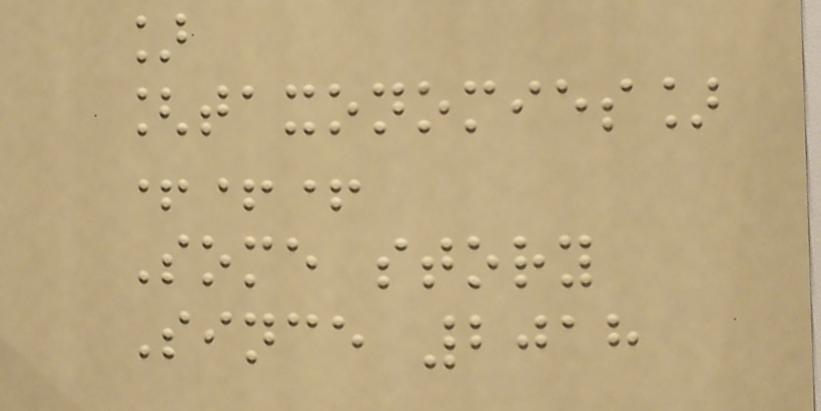]
[taxonomies]
+++
Some story
Since 2018
